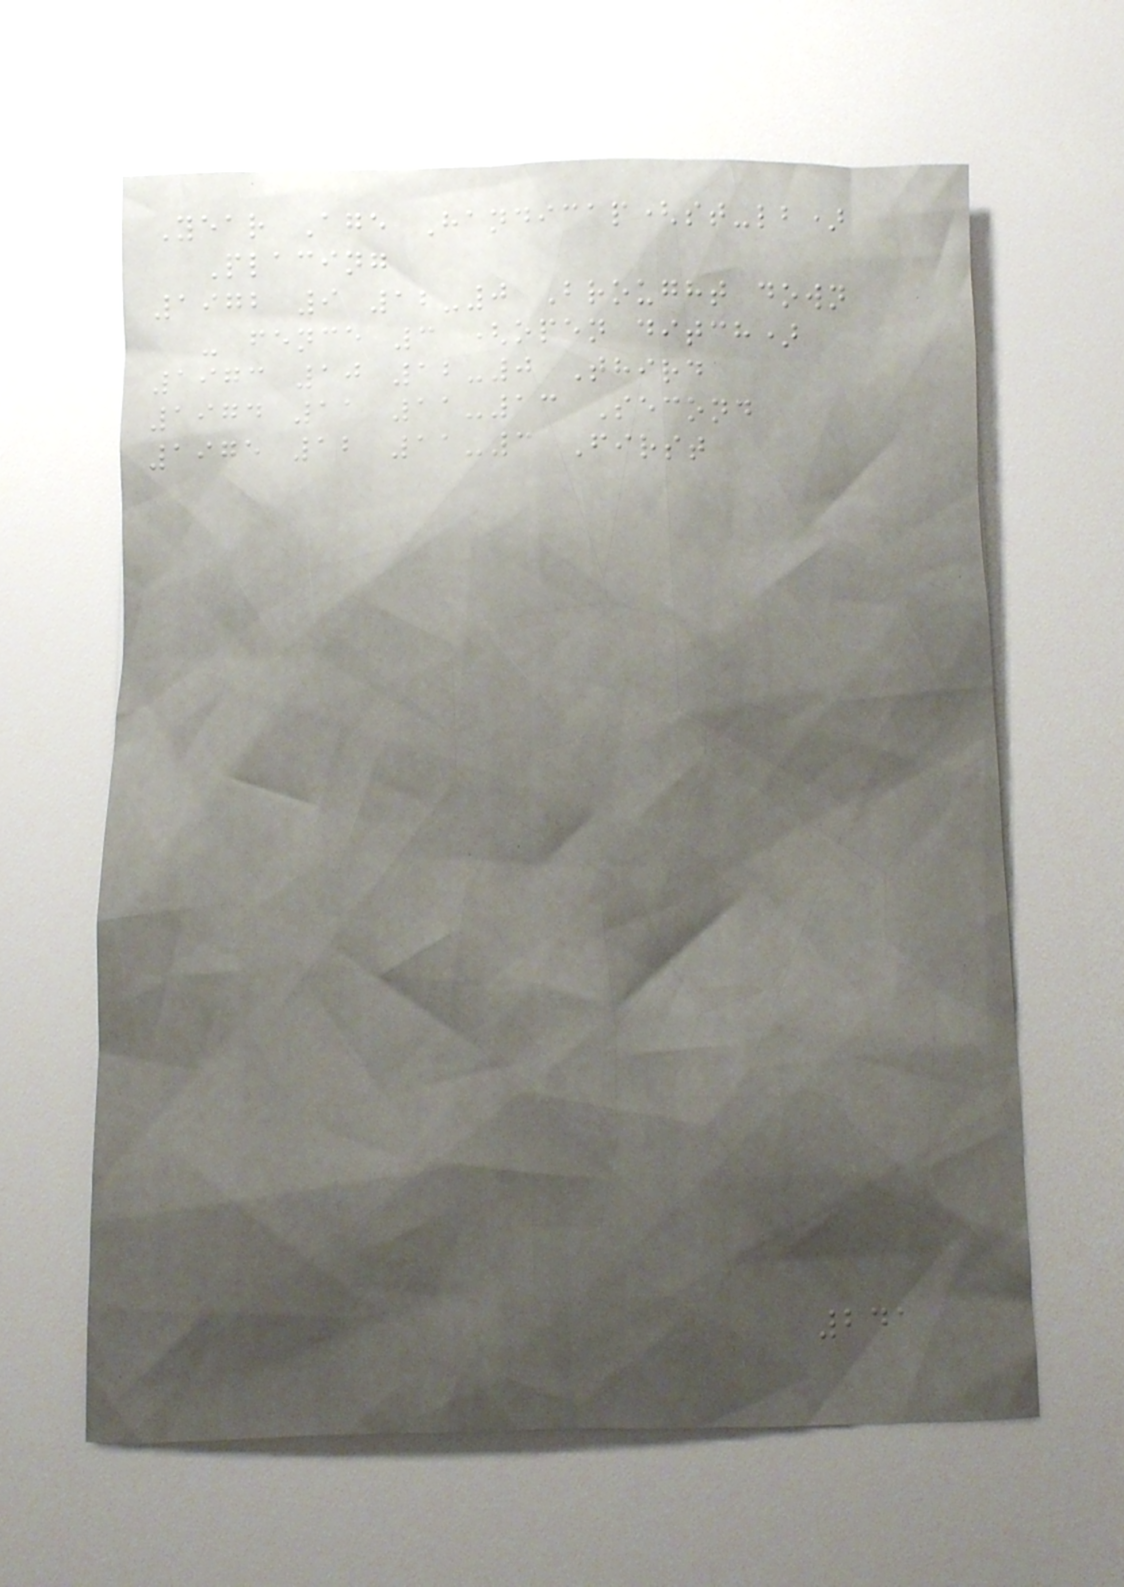Year Age Handicap(st-lb)
Placing
1972 9 12-0 Brought down
- fence 3 (open ditch)
1973 10 12-0 Third
1974 11 11-13 Second
1975 12 11-3 First
241
